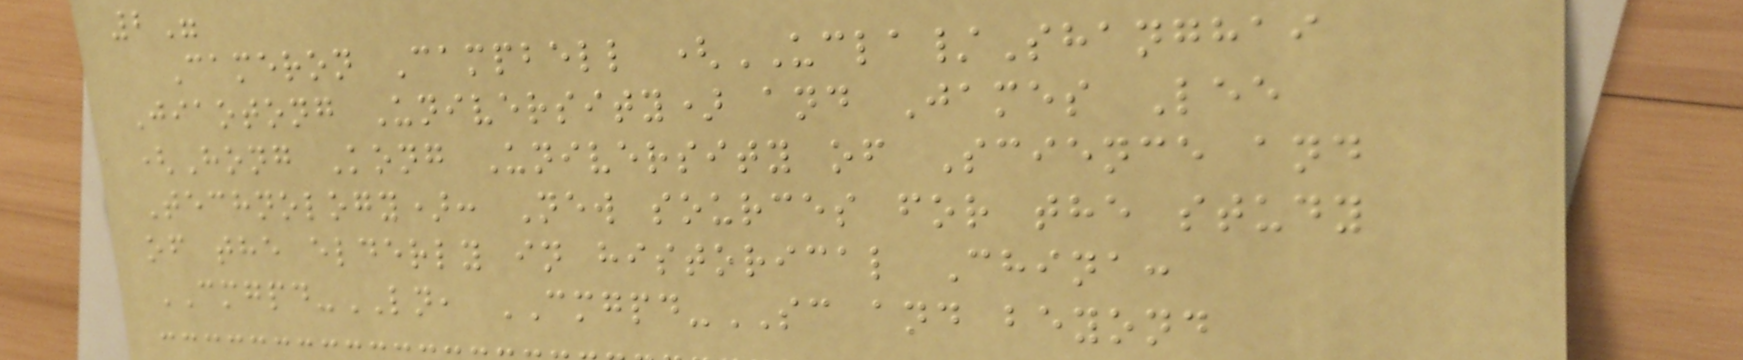2"
Cameron Campbell (UCLA/Shanghai
Jiaotong University) and James Lee
(Hong Kong University of Science and
Technology): New sources for the study
of the elderly in historical China:
CMGPD-LN, CMGPD-SC and beyond
